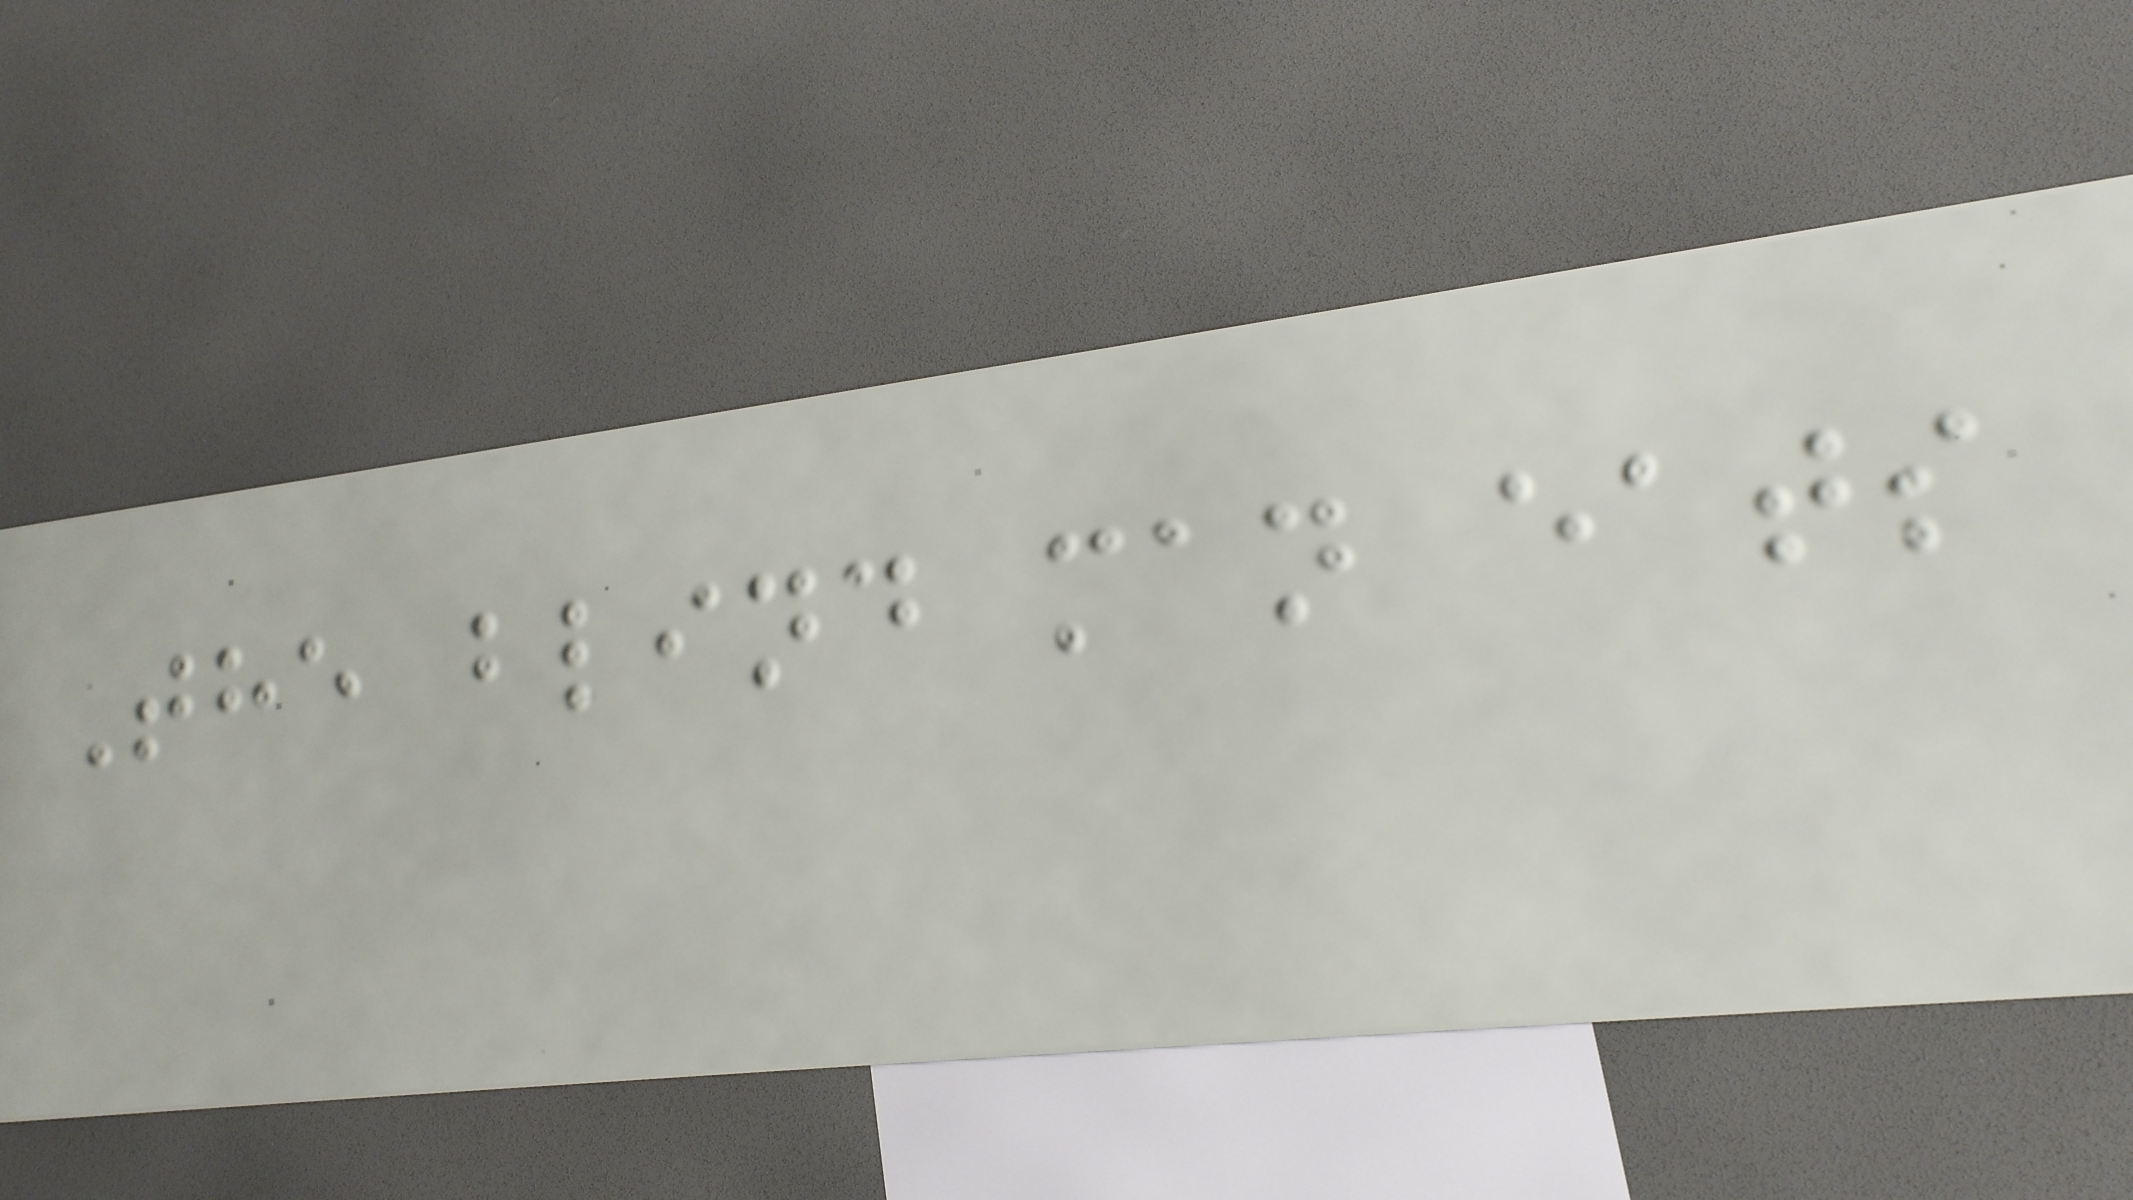The blind man eats
